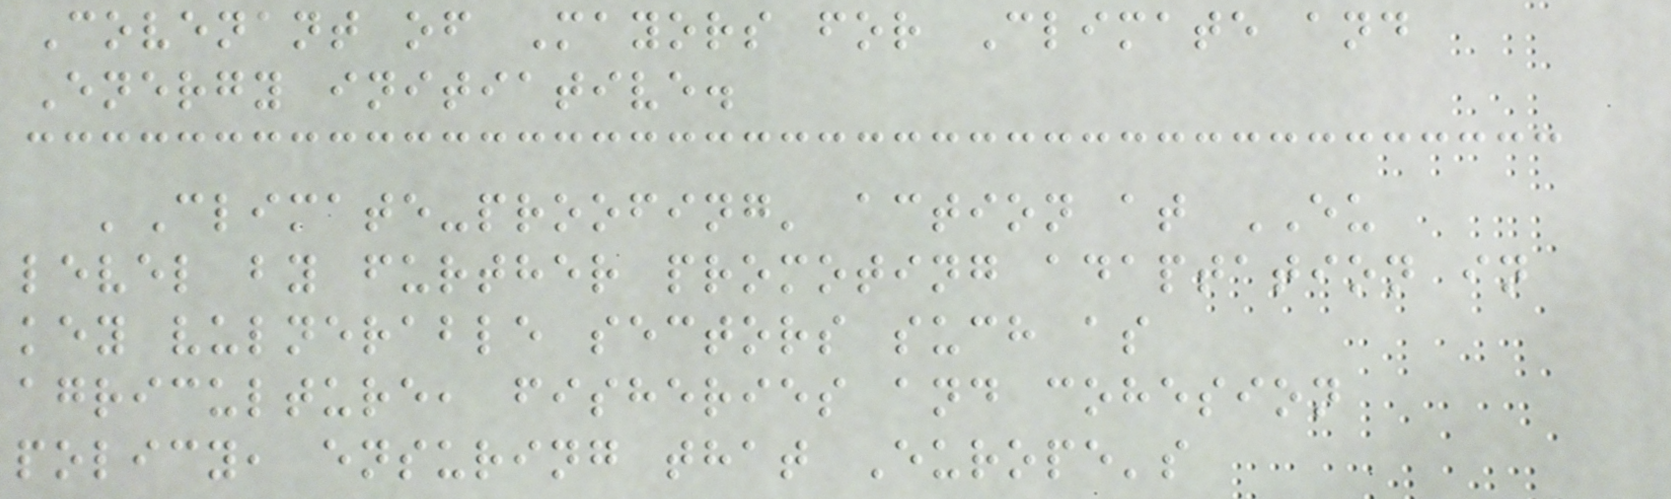Covenant of Mayors for Climate and
Energy initiative.
'Climate-proofing' action at EU
level by further promoting adaptation in
key vulnerable sectors such as
agriculture, fisheries and cohesion
policy, ensuring that Europe's
